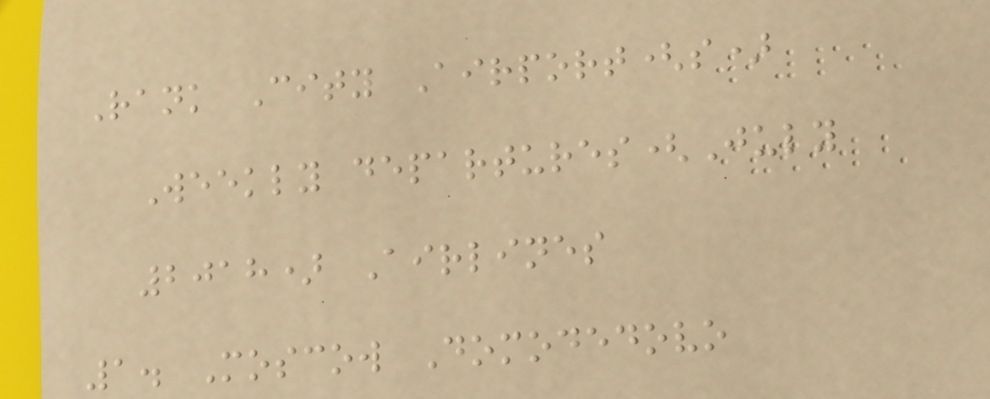Rank City Airport(s)
Weekly departures(July
2018) Airlines
1. Moscow Domodedovo
